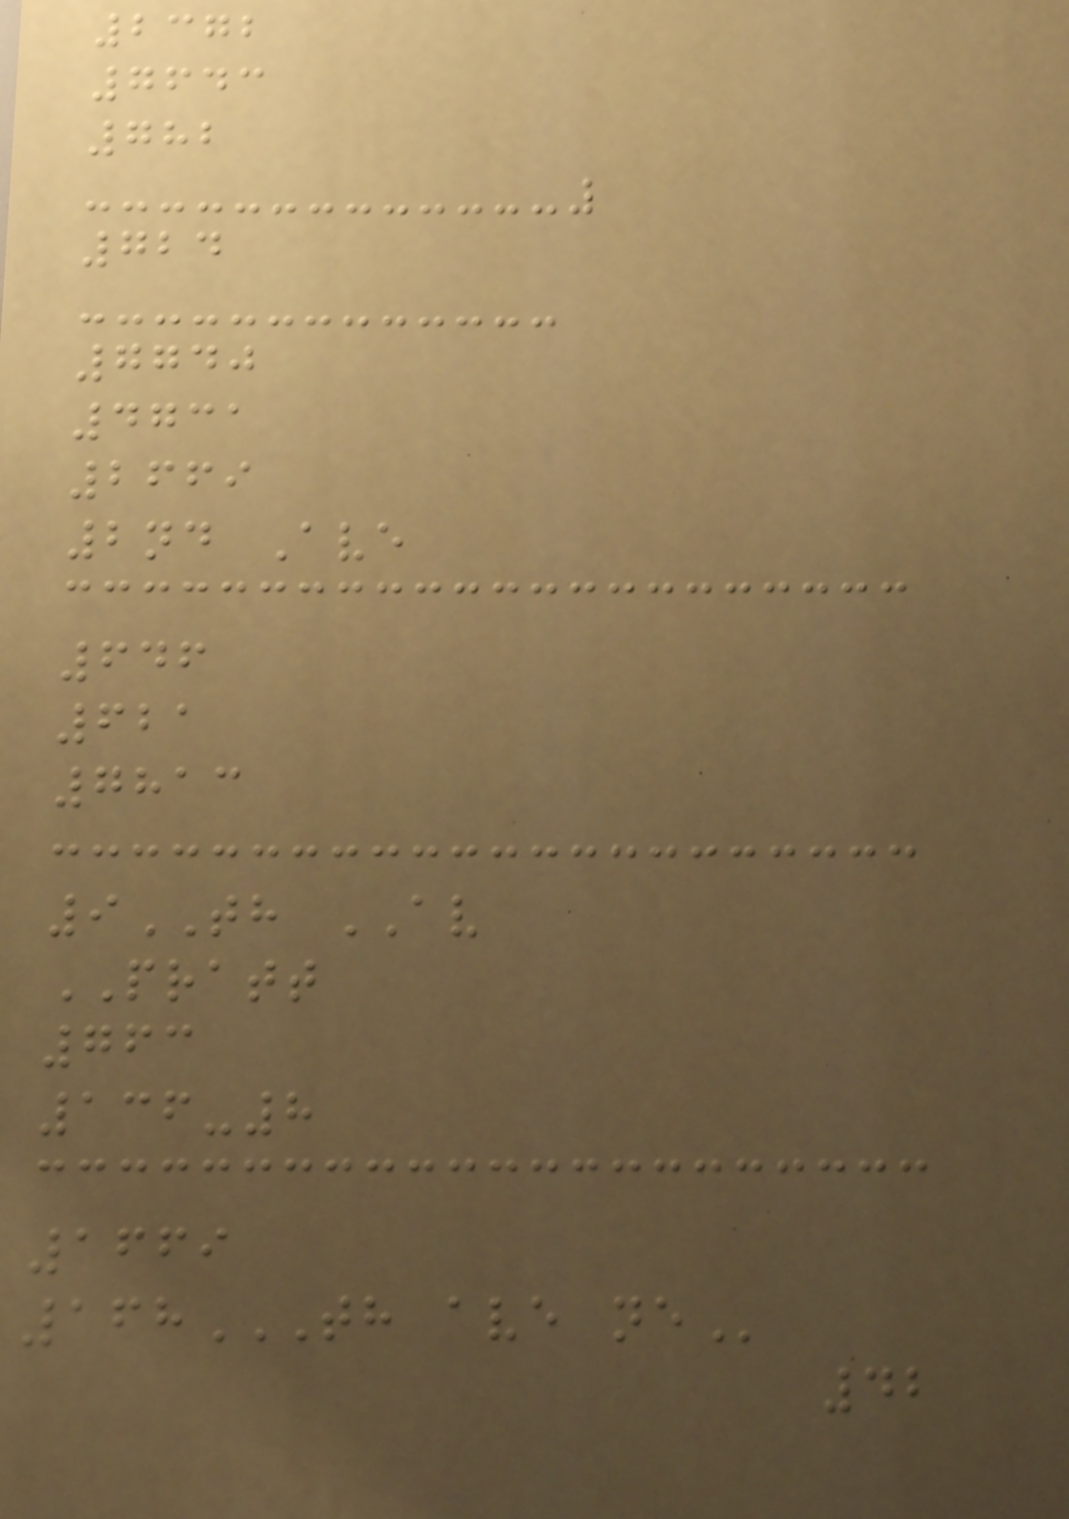2372
7643
782
724
7740
4731
2669
2nd Ave
646
621
7813
9TH AV
PRATT
763
136-8
1669
168TH AVE NE
42
